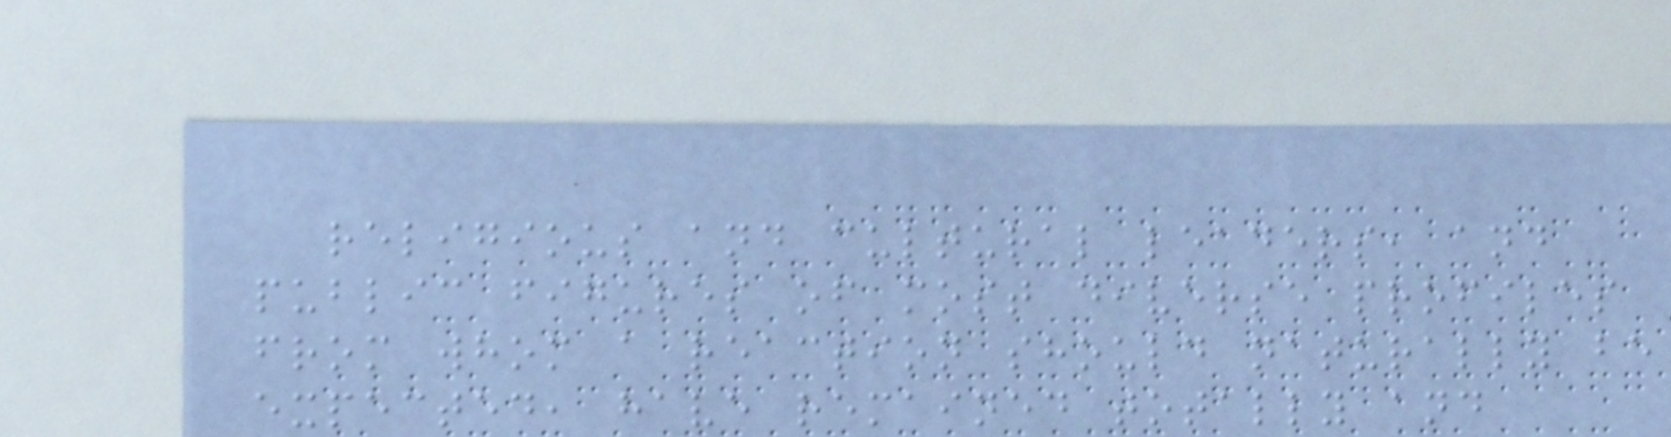religious and cultural leaders, and
public figures of most diverse profiles
from whom a reaction should naturally be
expected, have remained totally and
